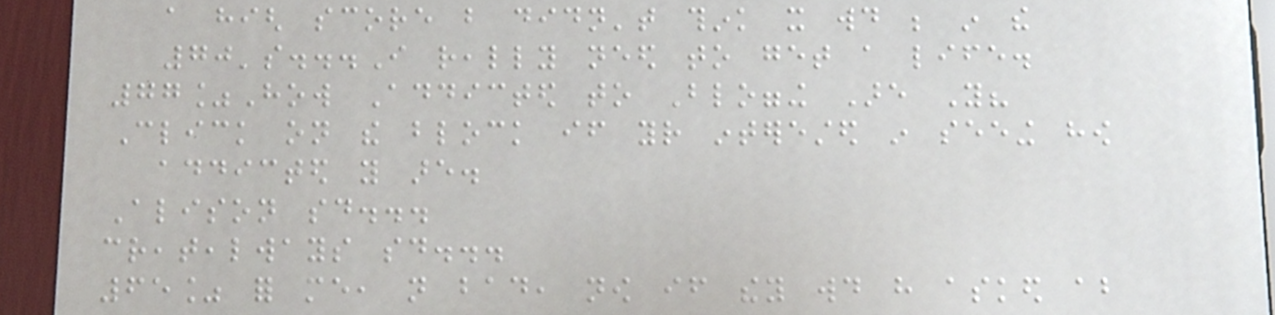a high score but didn't think it would be in the
70's...I really need to get a life.
77%How Addicted to Blogging Are You?
Click on the block if your interested in seeing how
addicted you are.
Alison said...
createalways said...
65% for me, not bad, now if they would have asked about
